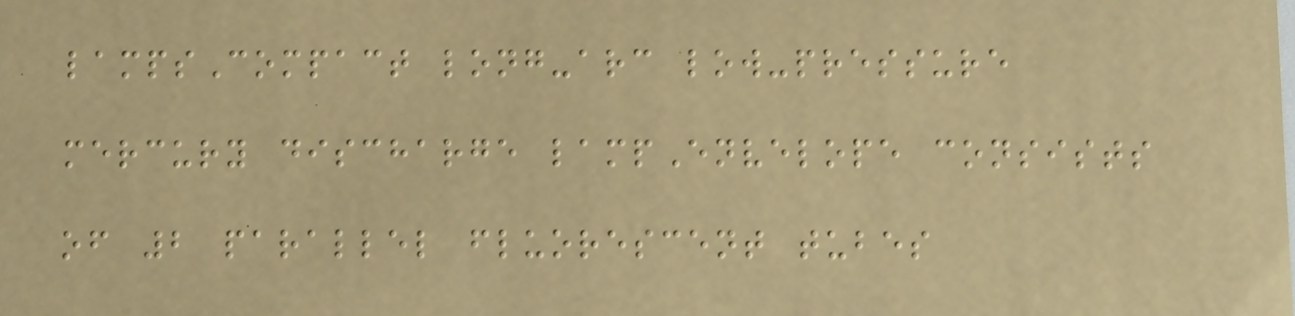lampsCompact long-arc low-pressure
mercury discharge lampEnvelope consists
of 2 parallel fluorescent tubes
